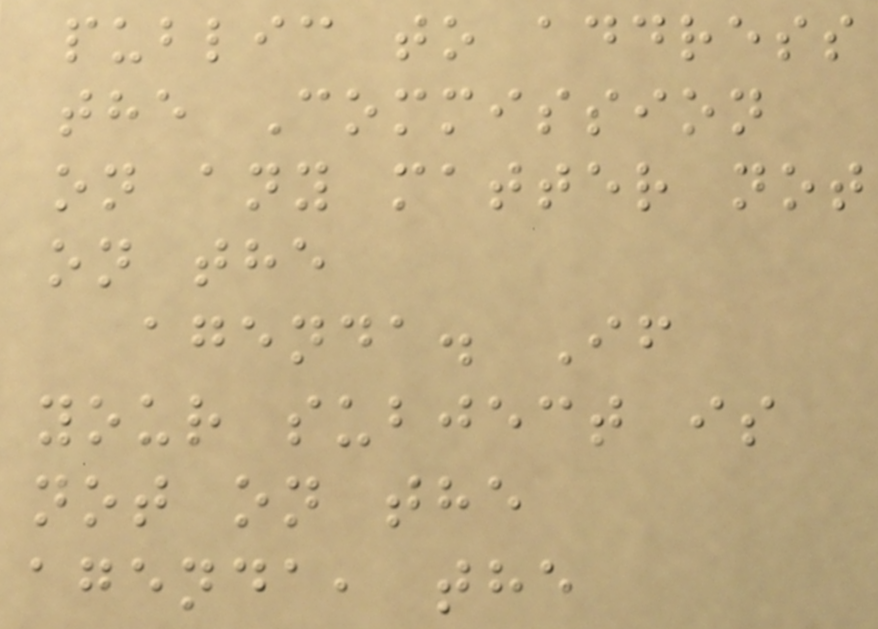public to address
the Commission
on any matter not
on the
agenda. If
your subject is
not on the
agenda, the
